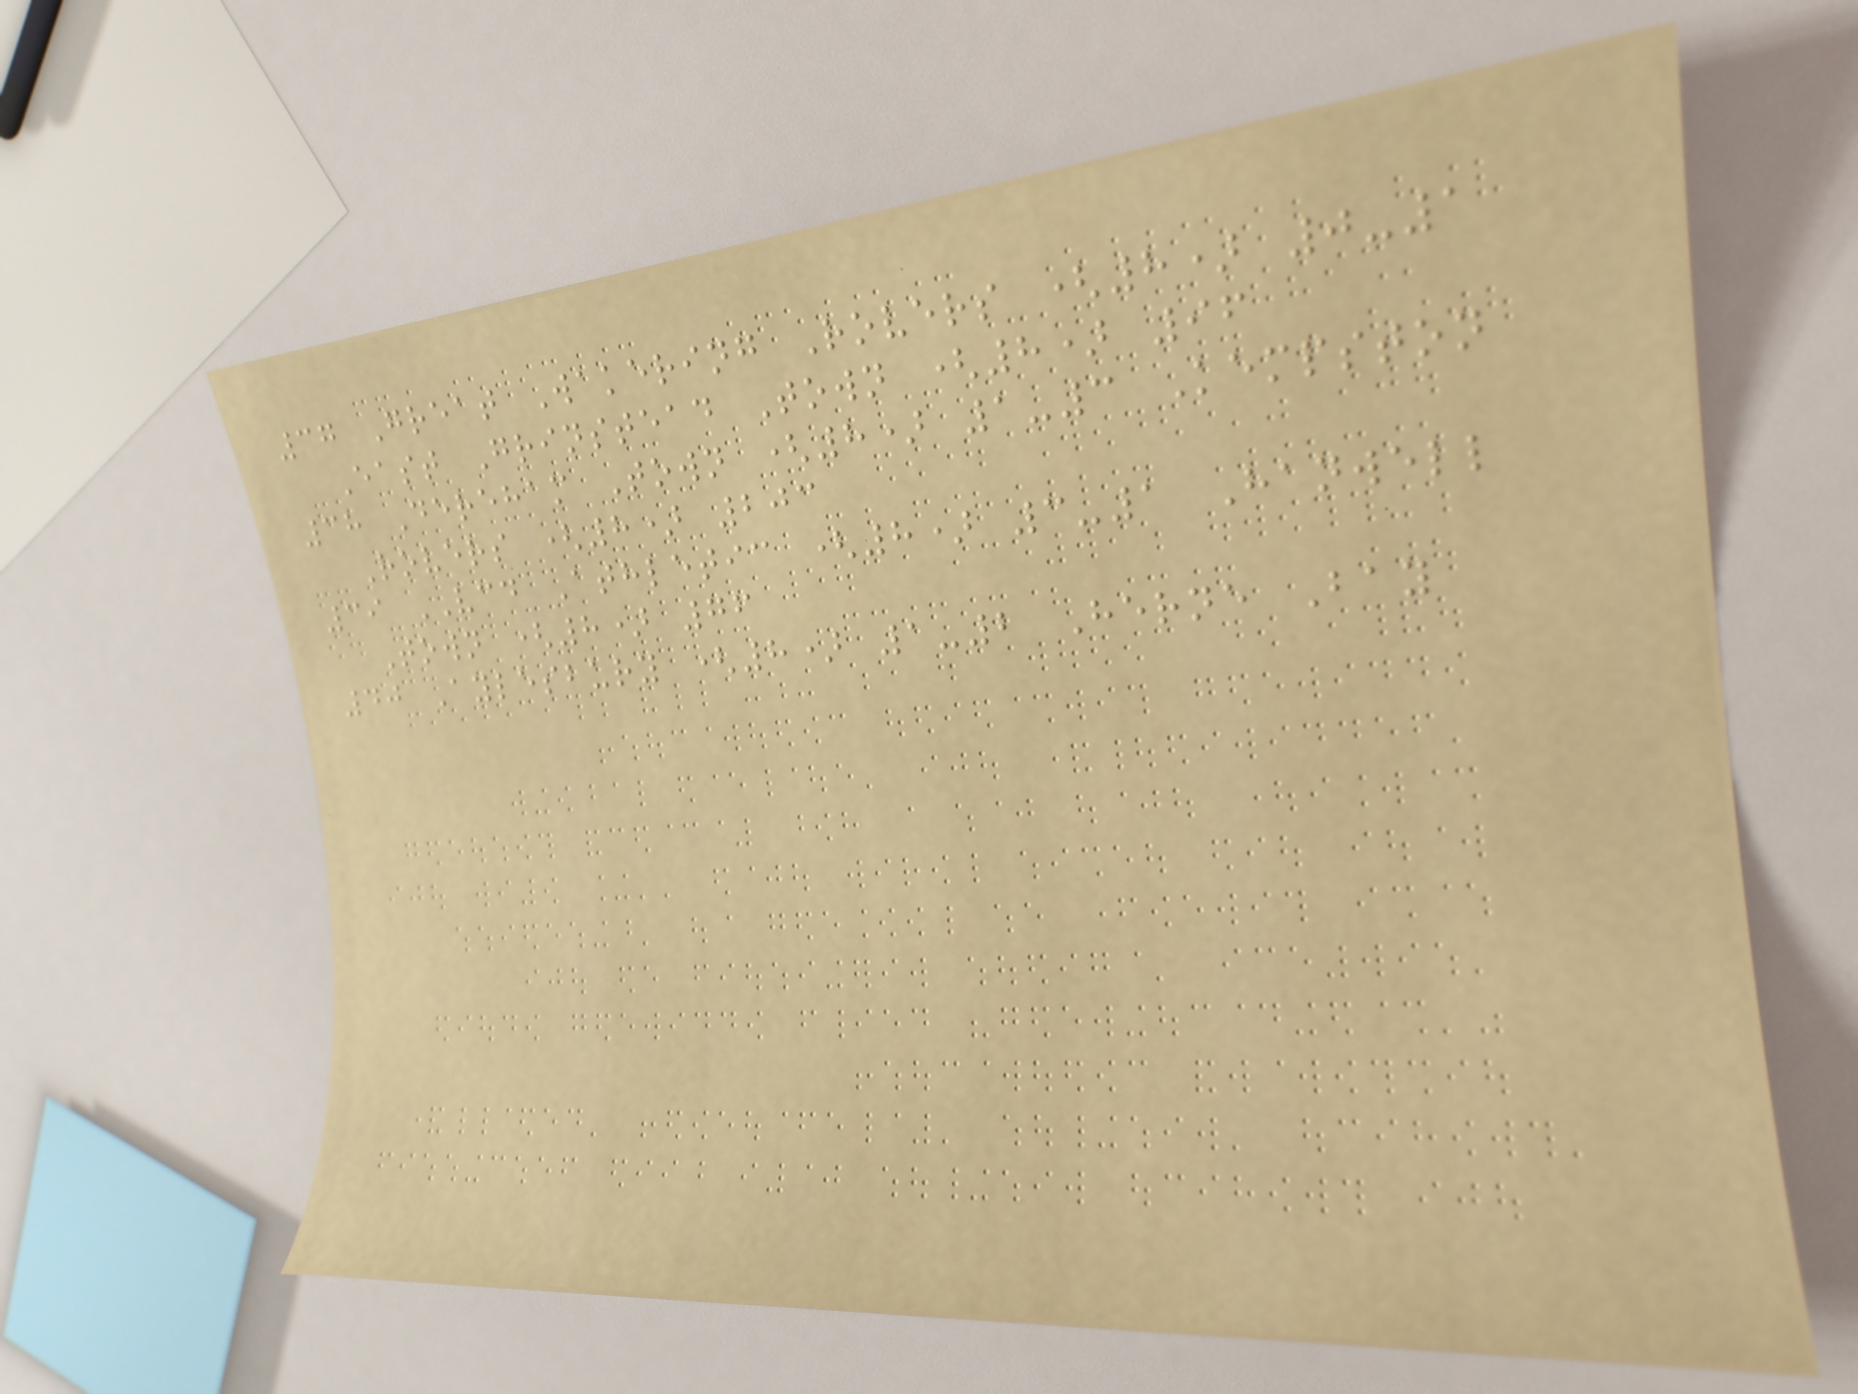37 Great Wakering Rovers (8) 0-1
East Grinstead Town (8) 96
38 Dereham Town (8) 1-3 Kempston
Rovers (8) 203
39 VCD Athletic (8) 3-1 Hanwell
Town (8) 76
40 Aylesbury (8) 1-2 Herne Bay
